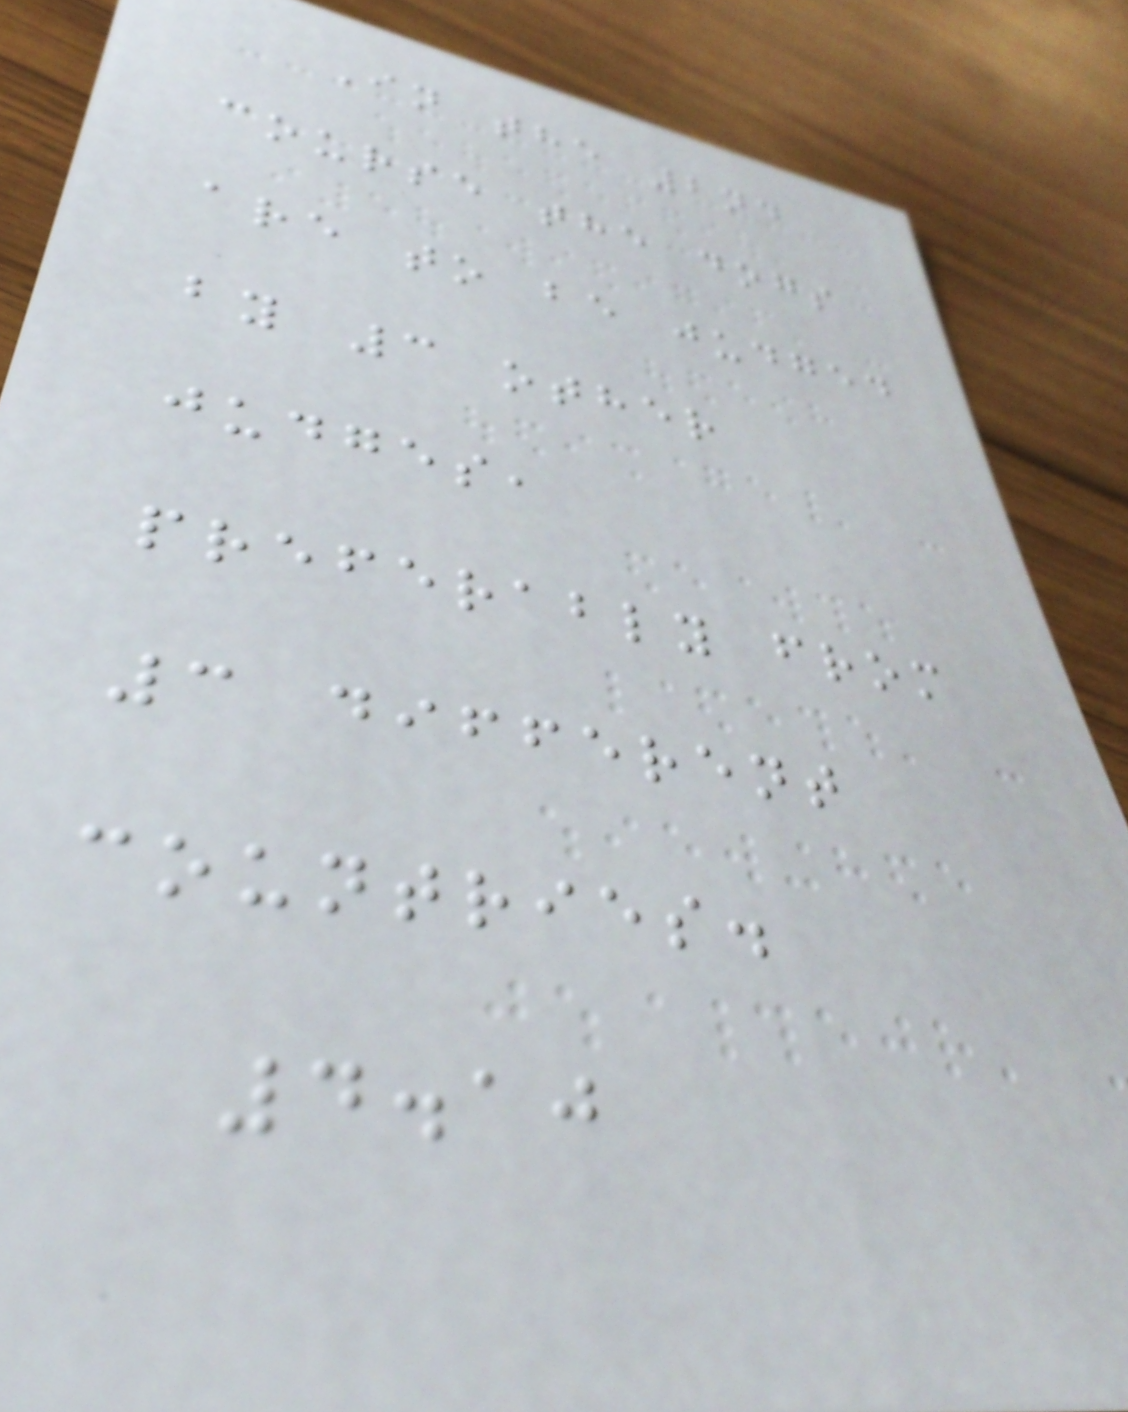In the 2nd
course the dogs
are to be judged
by 3 other
judges,
preferably from
3 different
countries.
4.10
